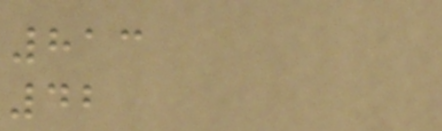813
42
